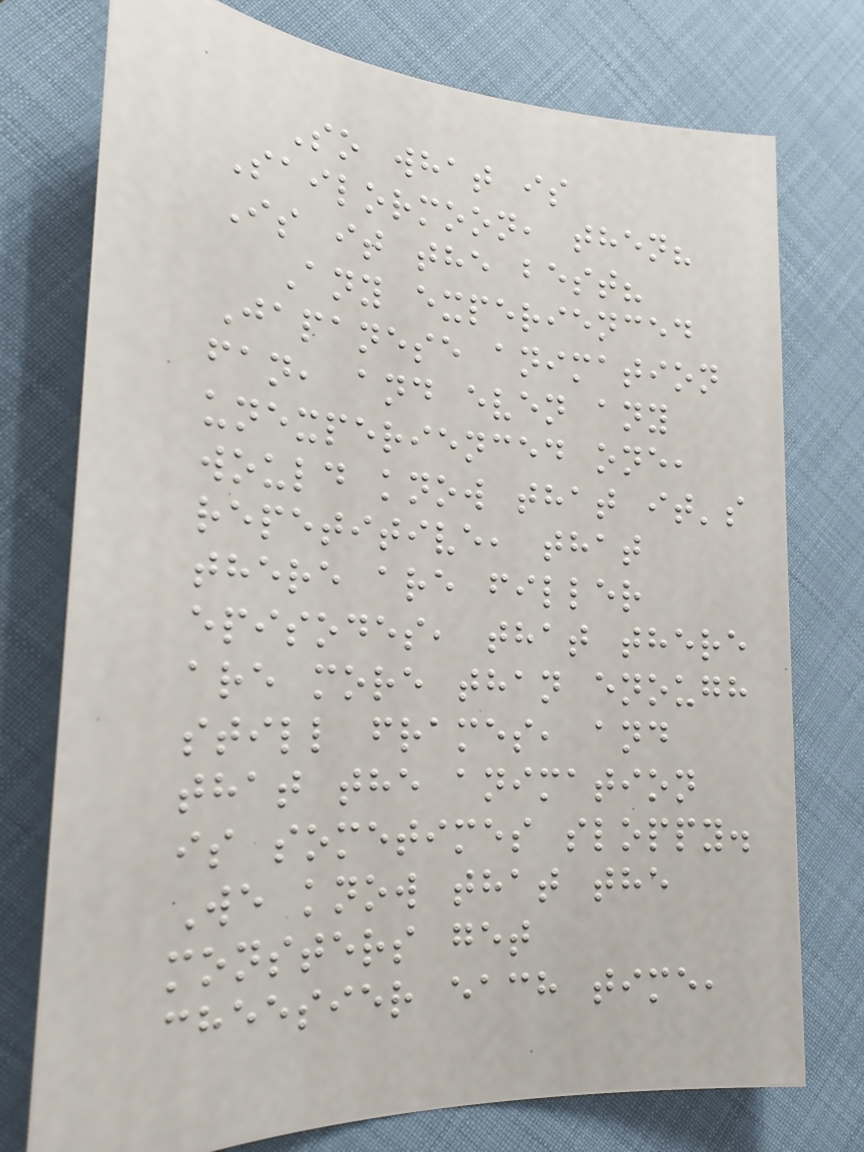So what is
Sailormoon, then?
Is it the best?
Any experienced
Japanese animation
fan, and even any
unexperienced one,
would know that it's
repetitive, that
there are filler
episodes, that there
are more than enough
still frames, and
that the animation
is sometimes sloppy.
We know that the
monsters get
cheesier each time,
